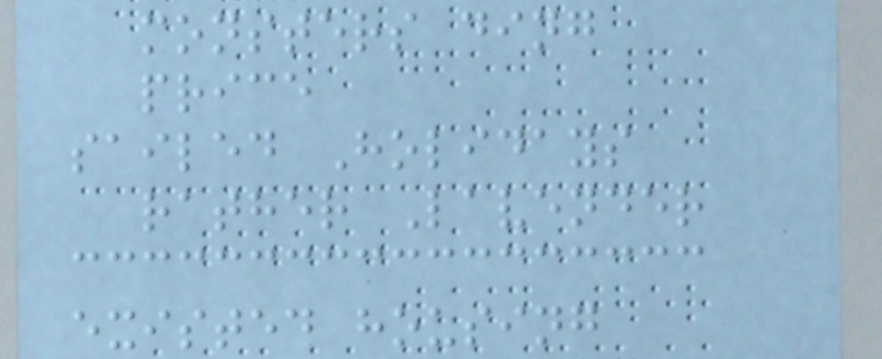monsters ding
price
sailed Holidays
rather Lavender
existed housing
